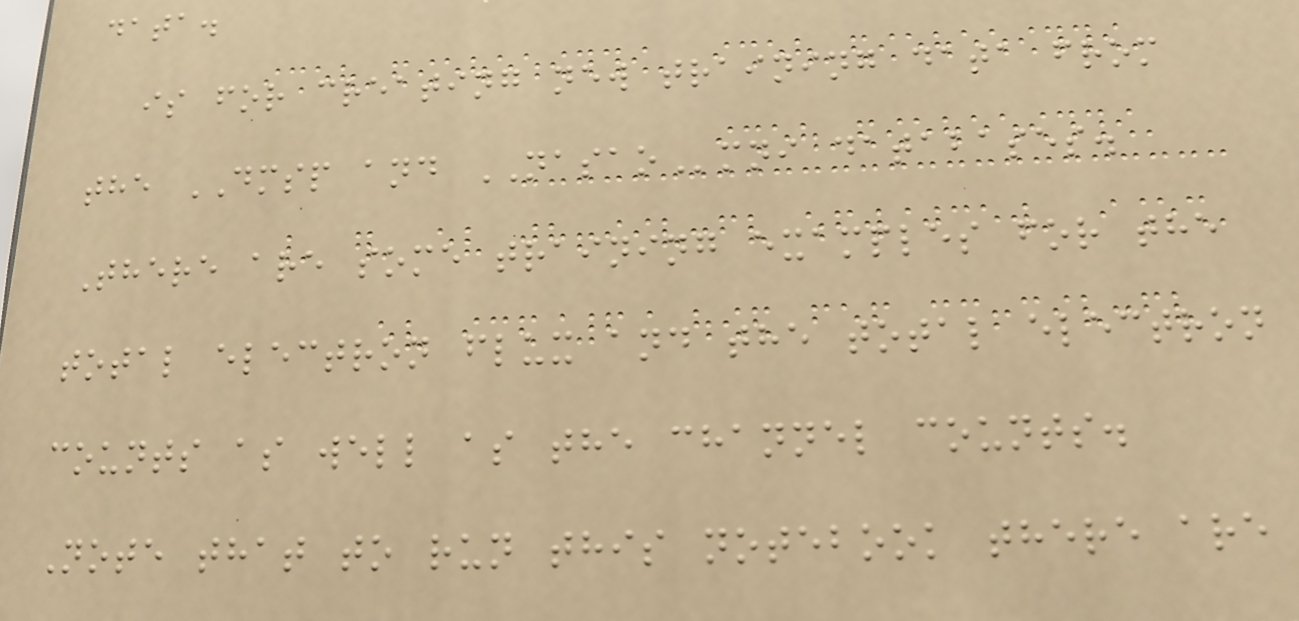data.
is for creating new training data from
the DMSP and NASAOmni databases.
There are some training examples for the
total electron flux and the total electron
counts as well as the channel counts.
Note that to run this notebook there are
